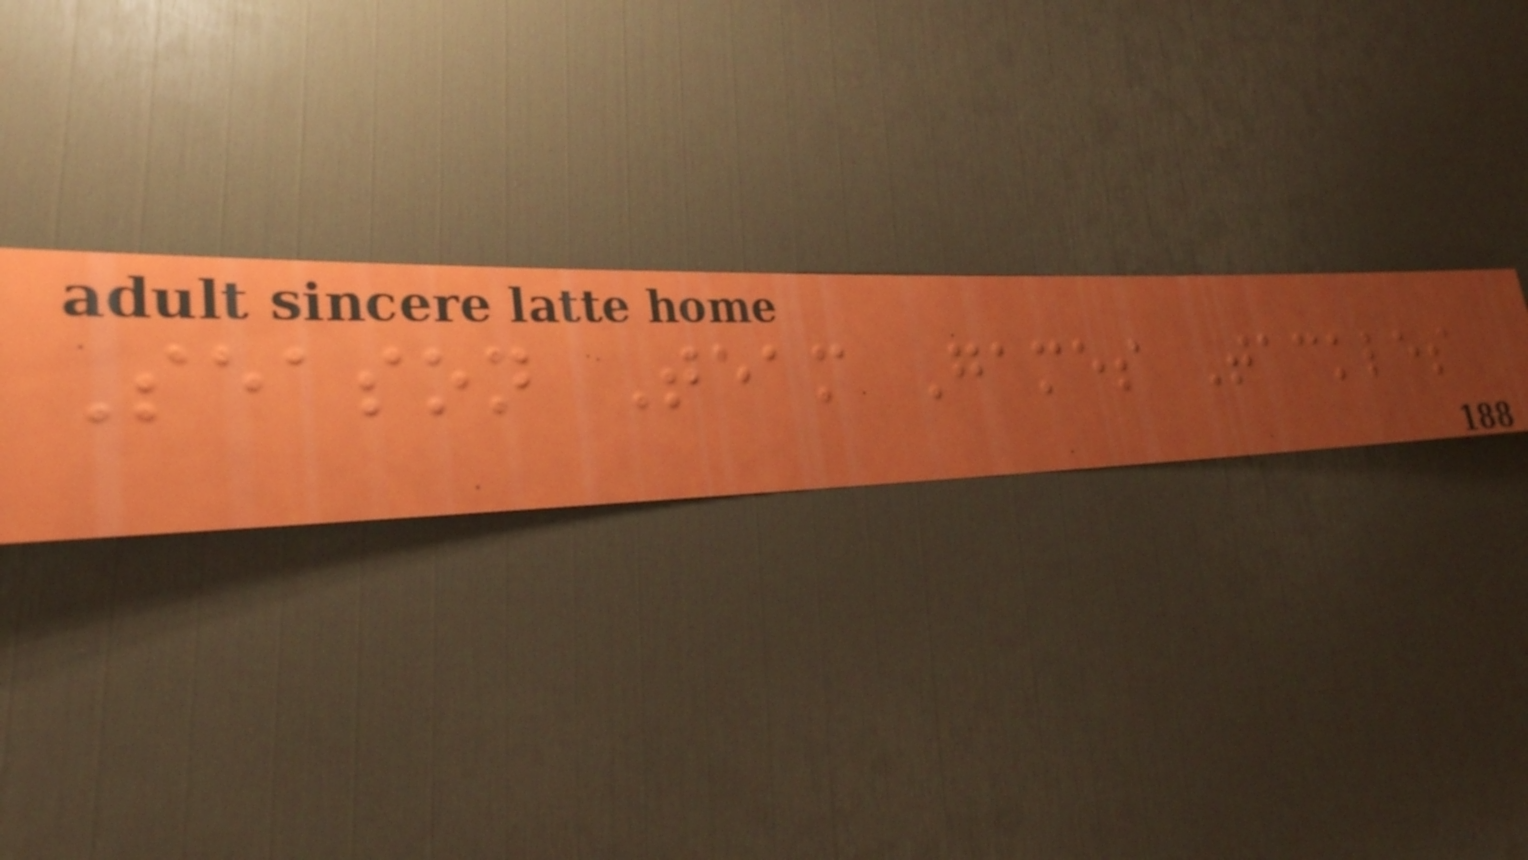Season Team Games Tackles
